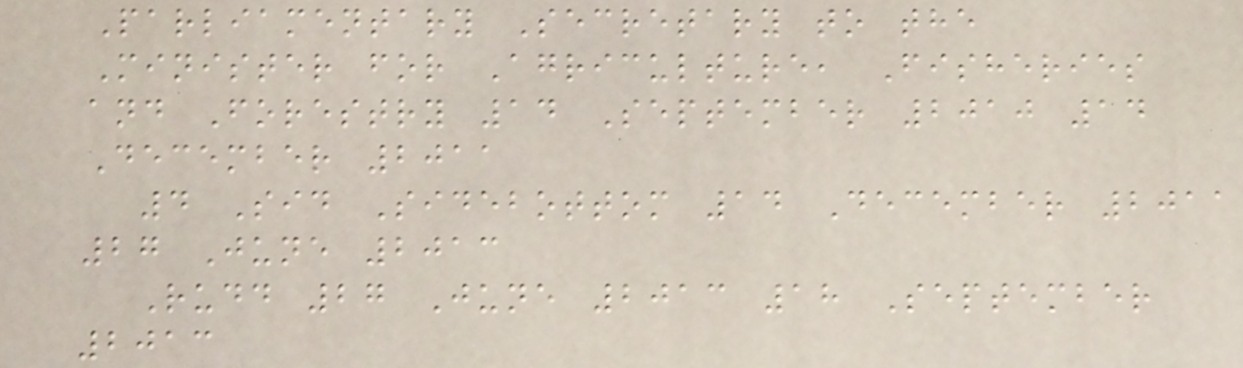Parliamentary Secretary to the
Minister for Agriculture, Fisheries
and Forestry 14 September 2010 14
December 2011
4 Sid Sidebottom 14 December 2011
27 June 2013
Rudd 27 June 2013 18 September
2013
